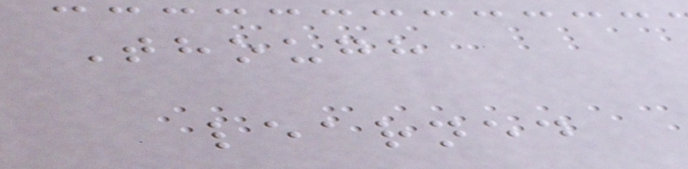Though
learned
